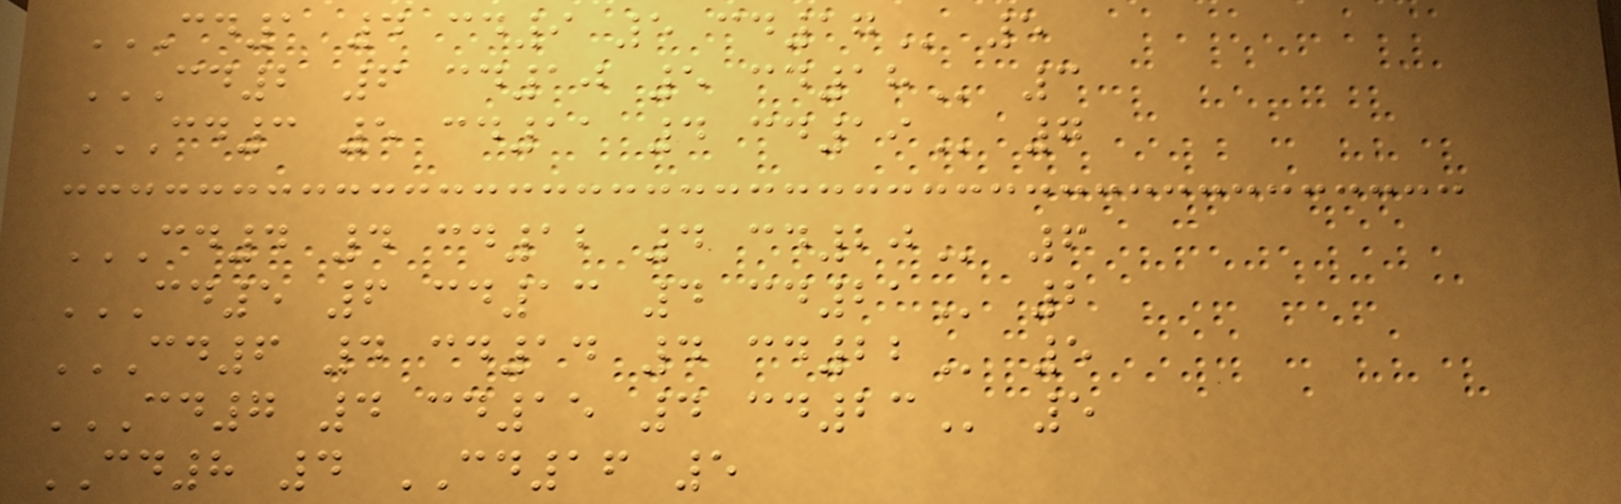CD1 4 CD9 5 CD17 5
CD2 6 CD10 5 CD18 3
CD3 5 CD11 4 CD19 7
CD4 4 CD12 4 CD20 6
CD5 6 CD13 4 CD21 2
CD6 4 CD14 4 CD22 5
CD7 4 CD15 4 CD23 5
CD8 4 CD16 5
